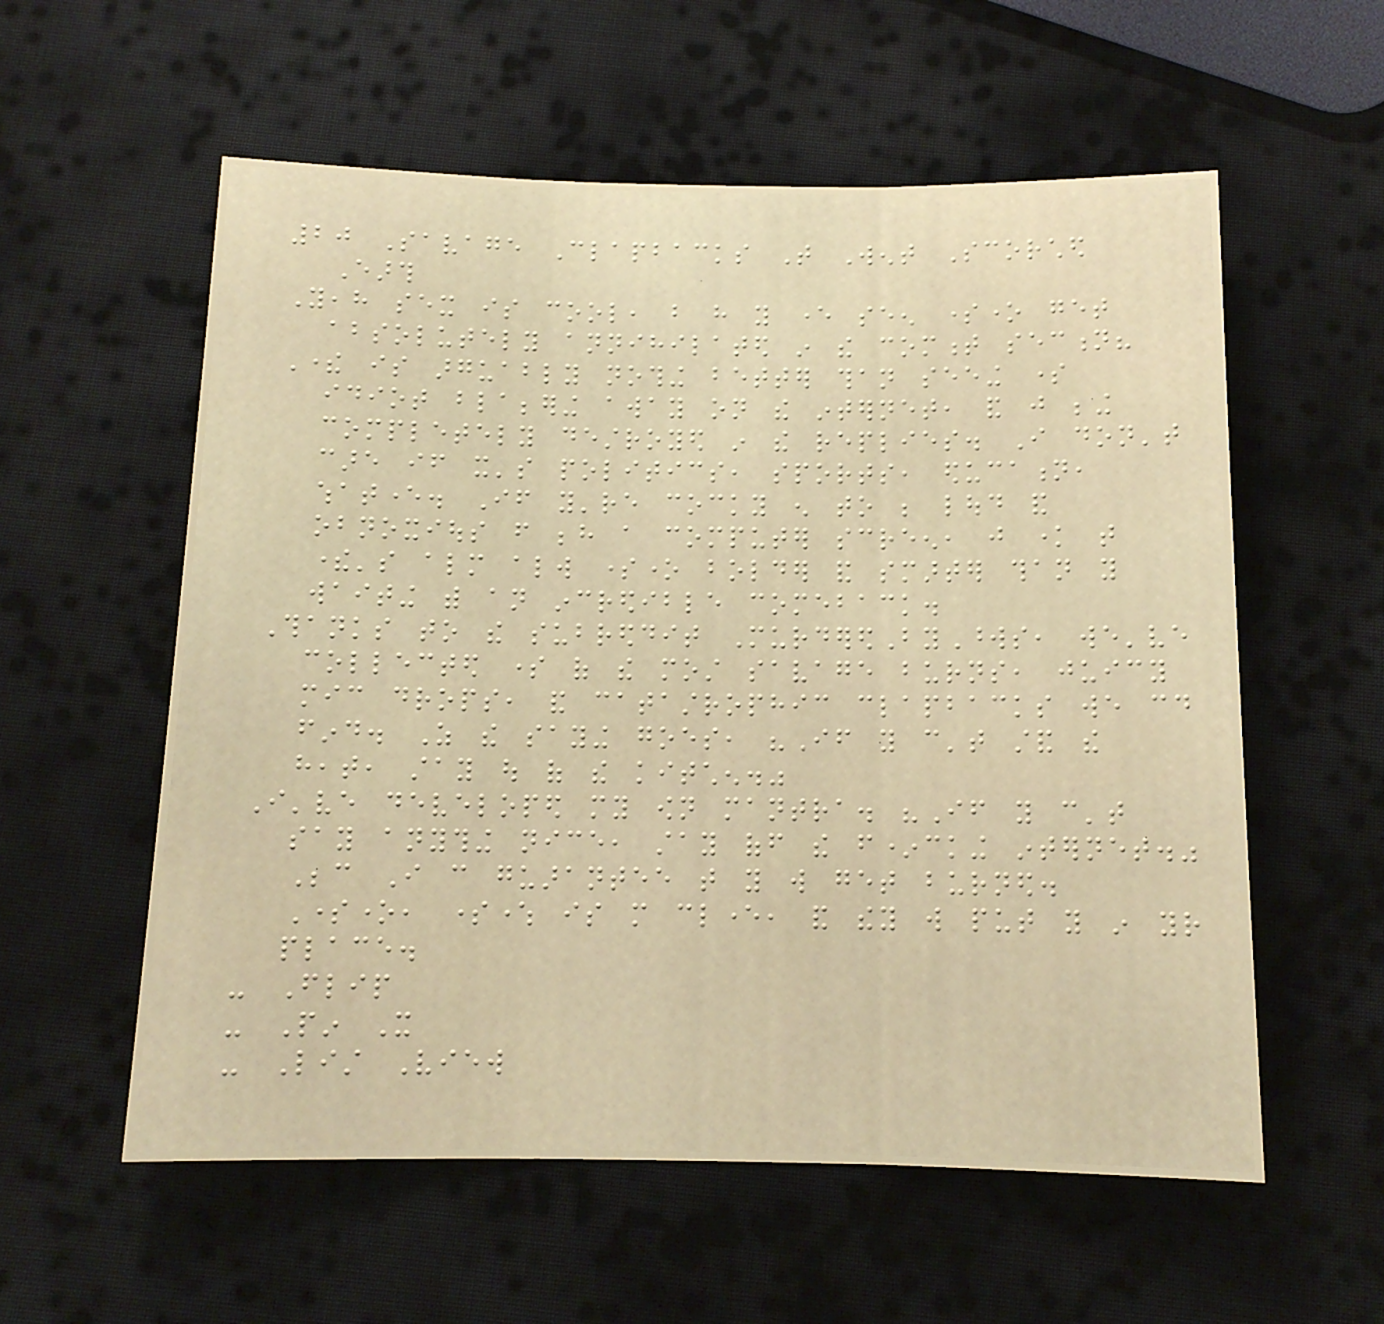20 Savage Clapbacks That Went Scorched
Earth
Yeah sex is cool, but have you ever seen someone get
absolutely annihilated in the comment section?
There is arguably nothing better than seeing some
idiot blabbering away on the internet, and just being
completely destroyed in the replies. I don't
care if it's politics, sports, education,
whatever. If you're cocky enough to be loud and
obnoxious from behind a computer screen, just know that
there's almost always someone bolder and smarter than you
waiting with an incredible comeback.
Thanks to the subreddit MurderedByWords, we've
collected some of the most savage burns, juicy
mic drops, and catastrophic clapbacks we could
find. As the saying goes, "If you can't stand the
heat, stay out of the kitchen."
I've developed my own mantra. "If you can't
say anything nice, stay off the f*cking internet."
Because I can guarantee that you will get burned.
Someone, somewhere is more clever, and they will put you in your
place.
- Flip
- Pin It
- List View
